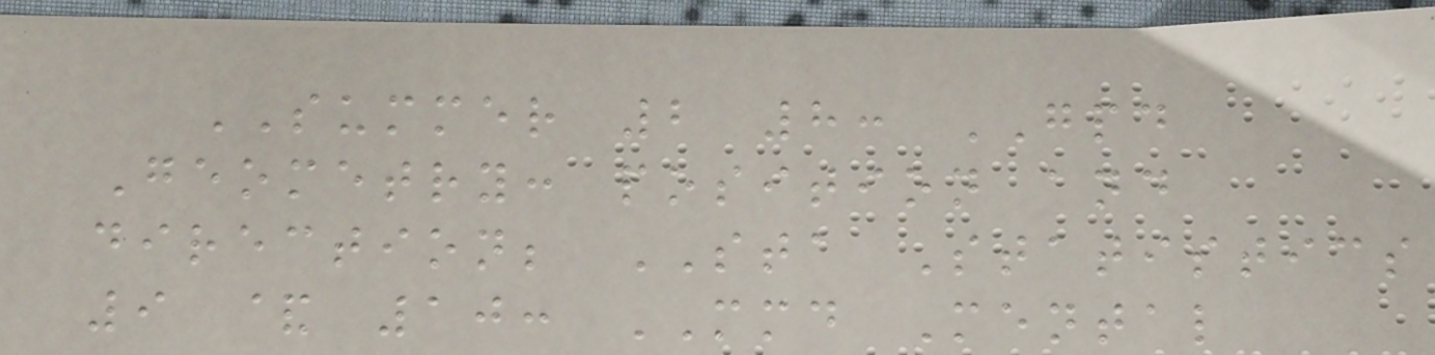SUMMER 2 8: GPD
Geometry: position and
direction; STA Statistics
9 & 10: MMD Mental
